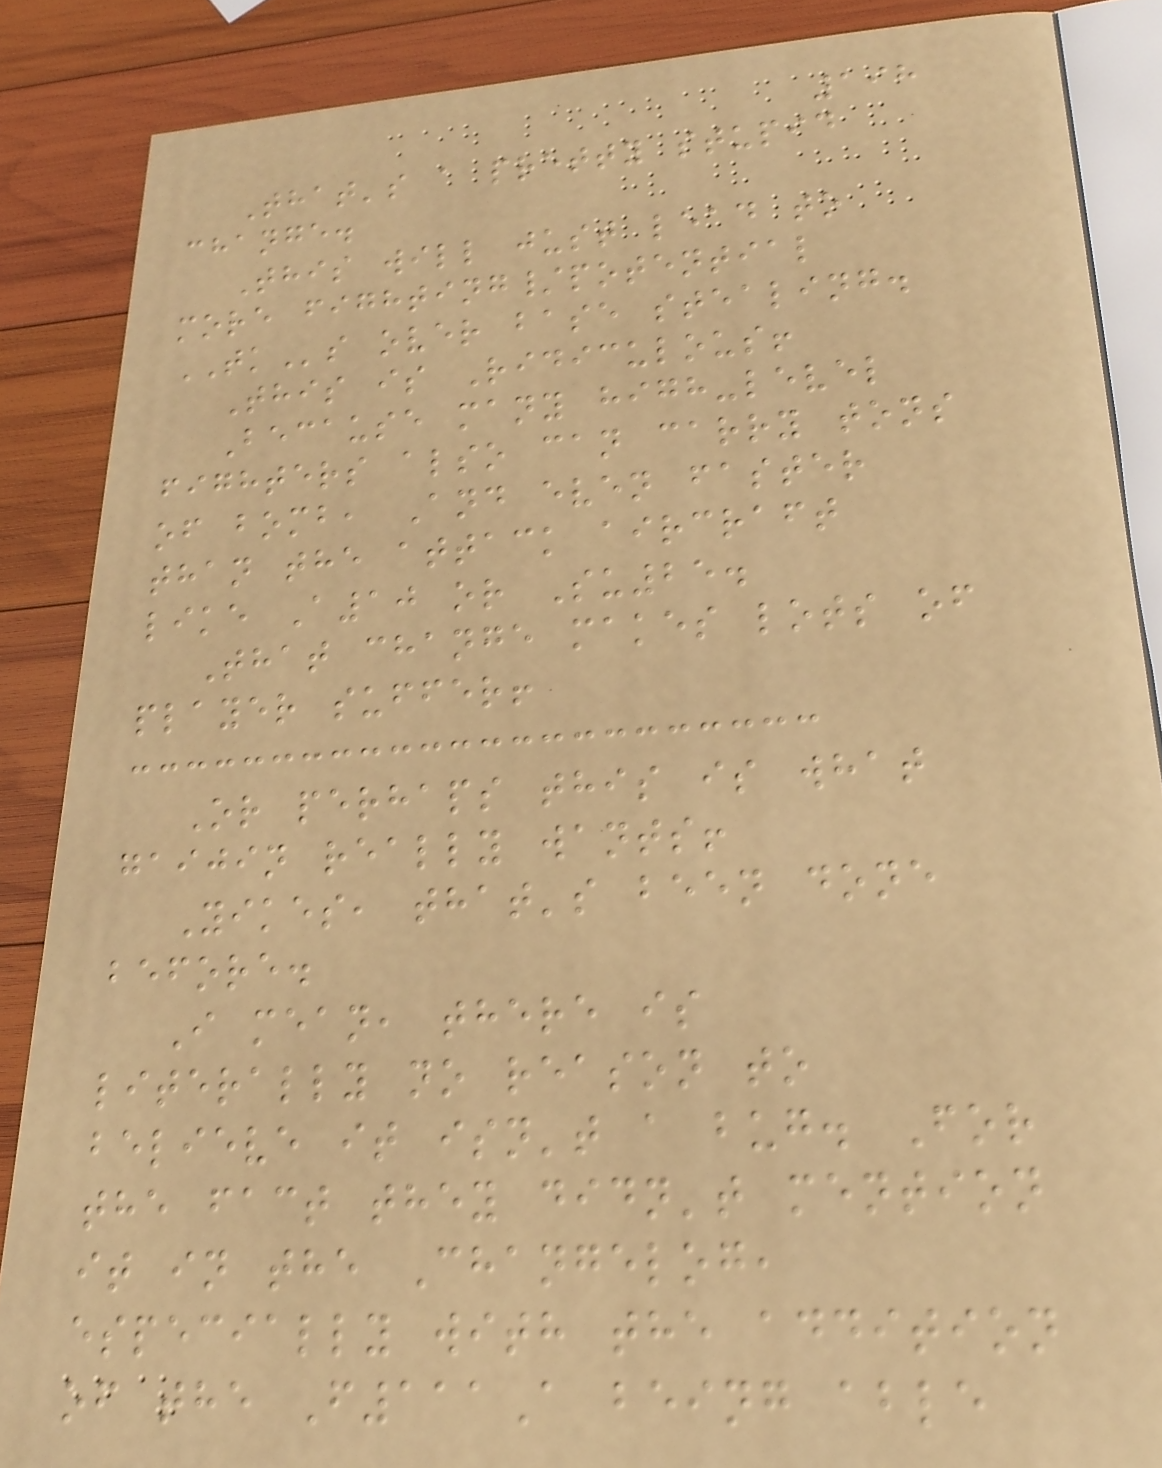198
That's a pretty stupid
change.
This will just lead to
more fighting/potential
TKs over base stealing.
This is Ridiculous!
Because many high-level
fighters also can carry tons
of bomb, And even faster
than the attack aircraft
like A10 or Su25.
That change makes lots of
player suffer!
Or perhaps this is what
gaijin really wants!
Yikes, that's been done
before.
I mean, there is
literally no reason to
believe it isn't a bug. For
the fact they didn't mention
it in the Changelog,
especially with the addition
of the F111A being able
